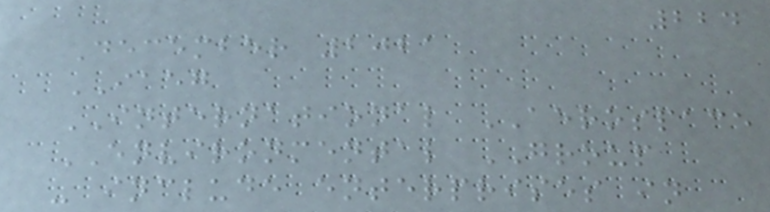224
December 2021
IAEG
INTERNATIONAL AEROSPACE
ENVIRONMENTAL GROUP
- include enterprises in
